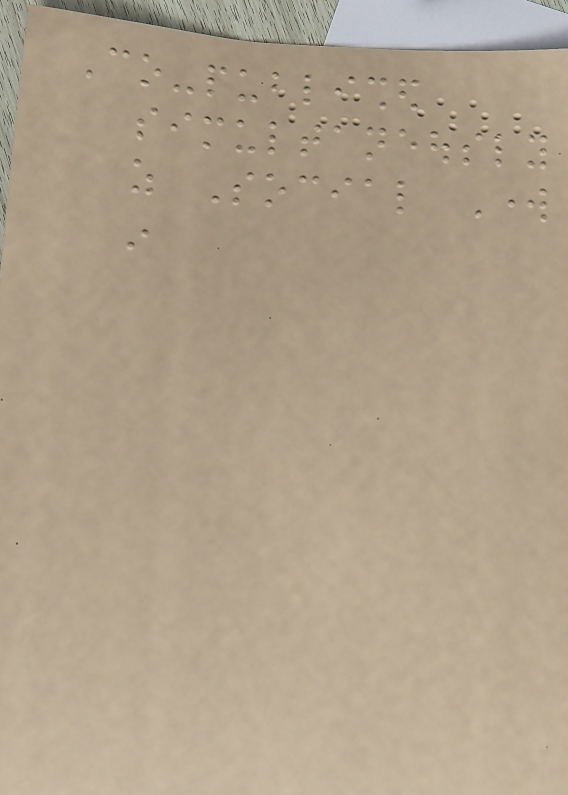Co-published
simultaneously
as Social Work
in
